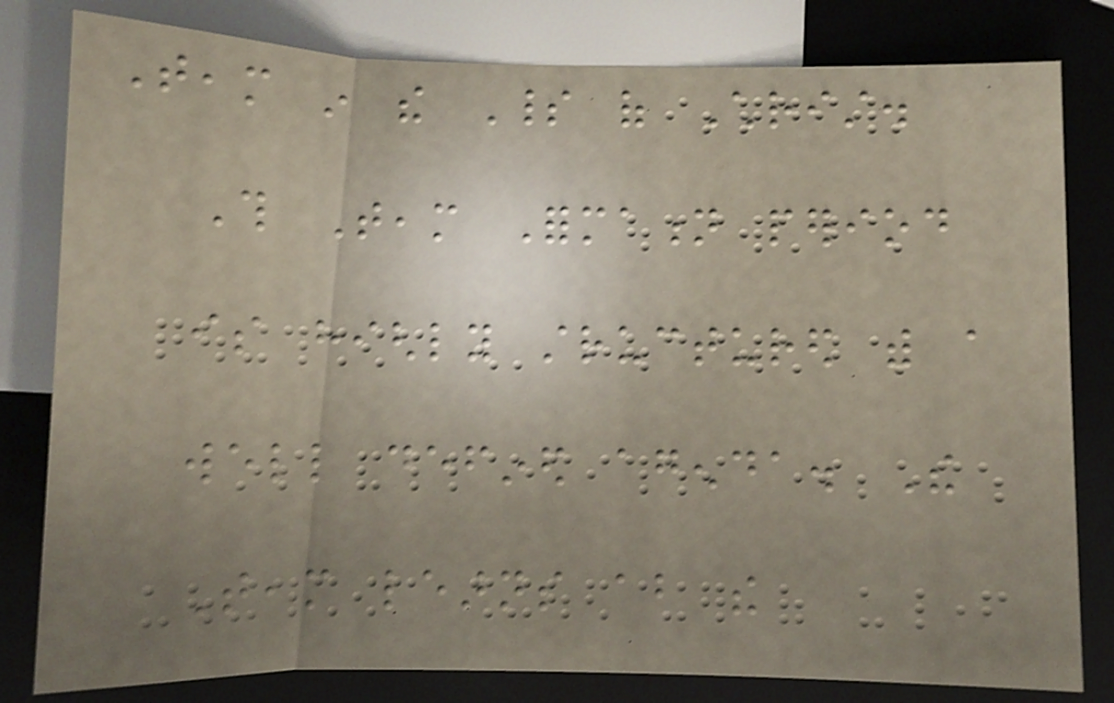Team in the Spirit of Christ.
This Team Formation period
is highly structured with a
well defined agenda. The
Team learns about the
